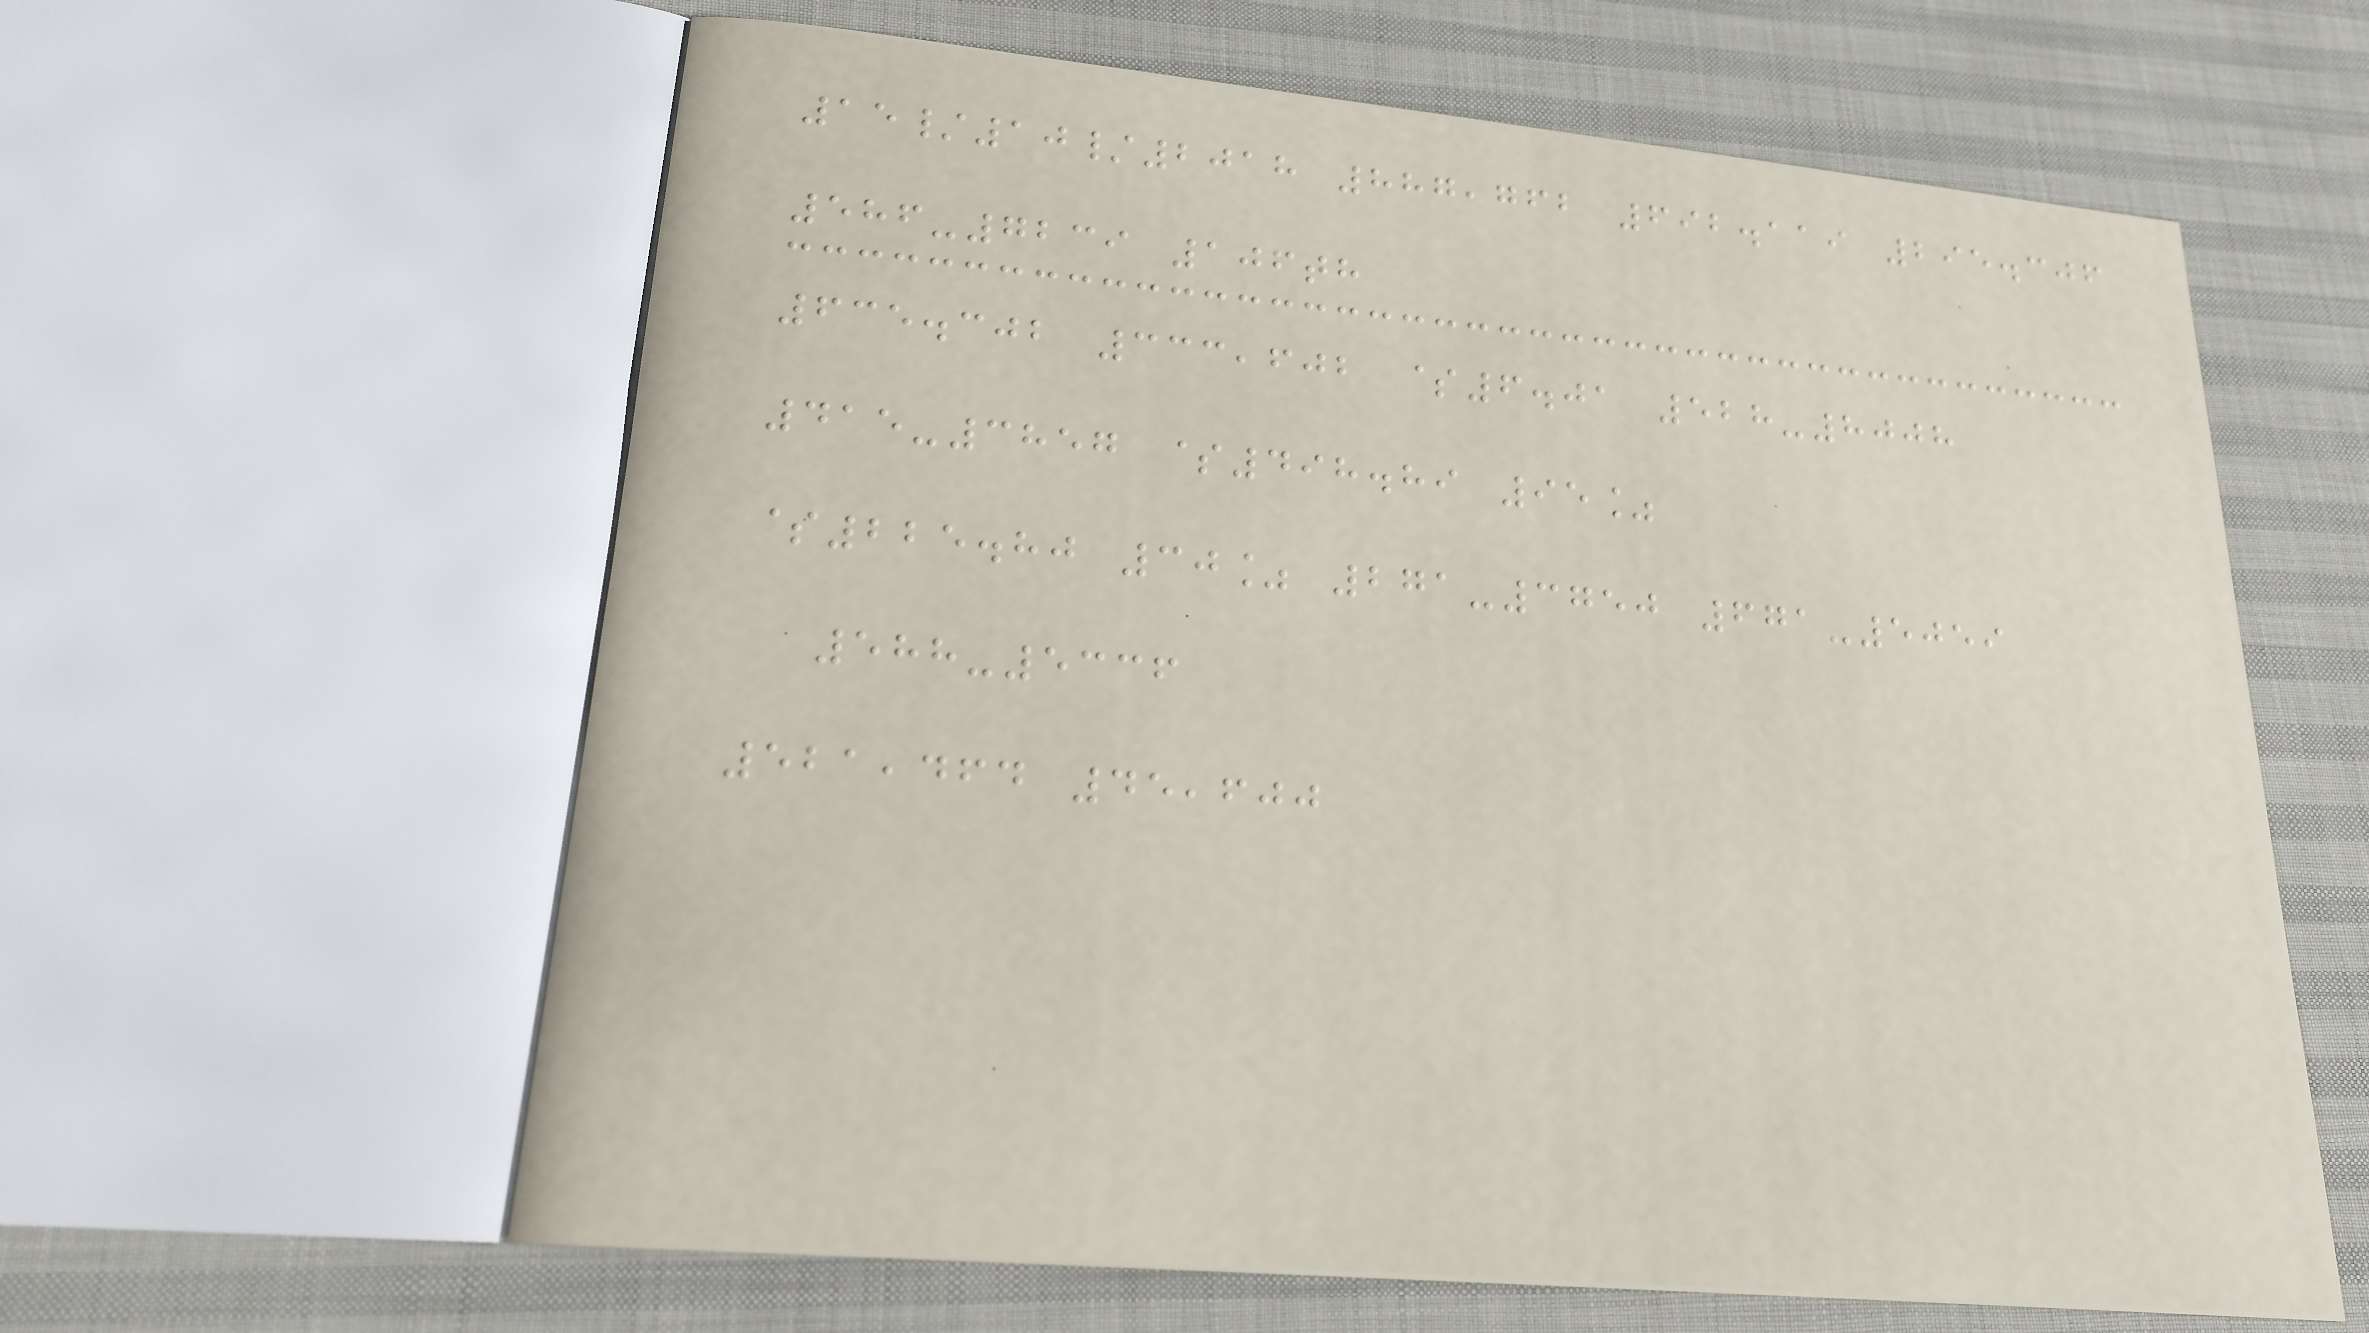15/10/2018 887,762 692.119 295.306
586-7239 106th
635.302 333,602 $6.01 528-8008
415-3857 $498.89 95%
$225.80 30% 271-3750 671-5059
588-5336
521,464 45,600
